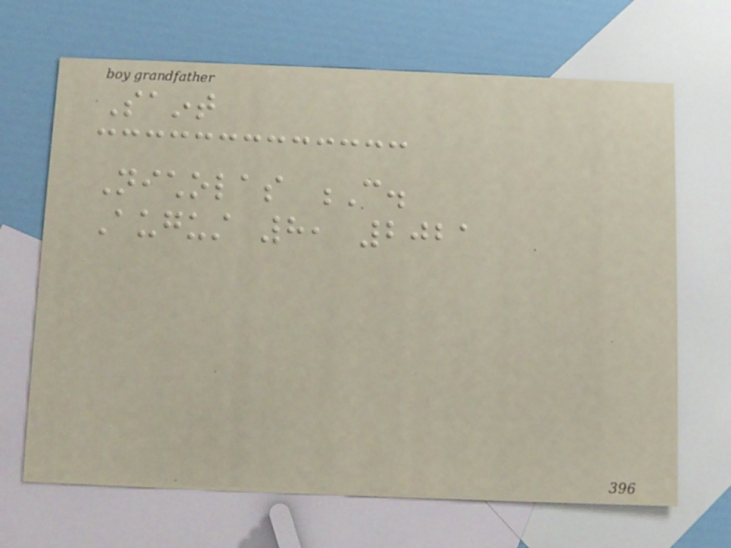Saint
Nicholas C.
August 8, 2021
